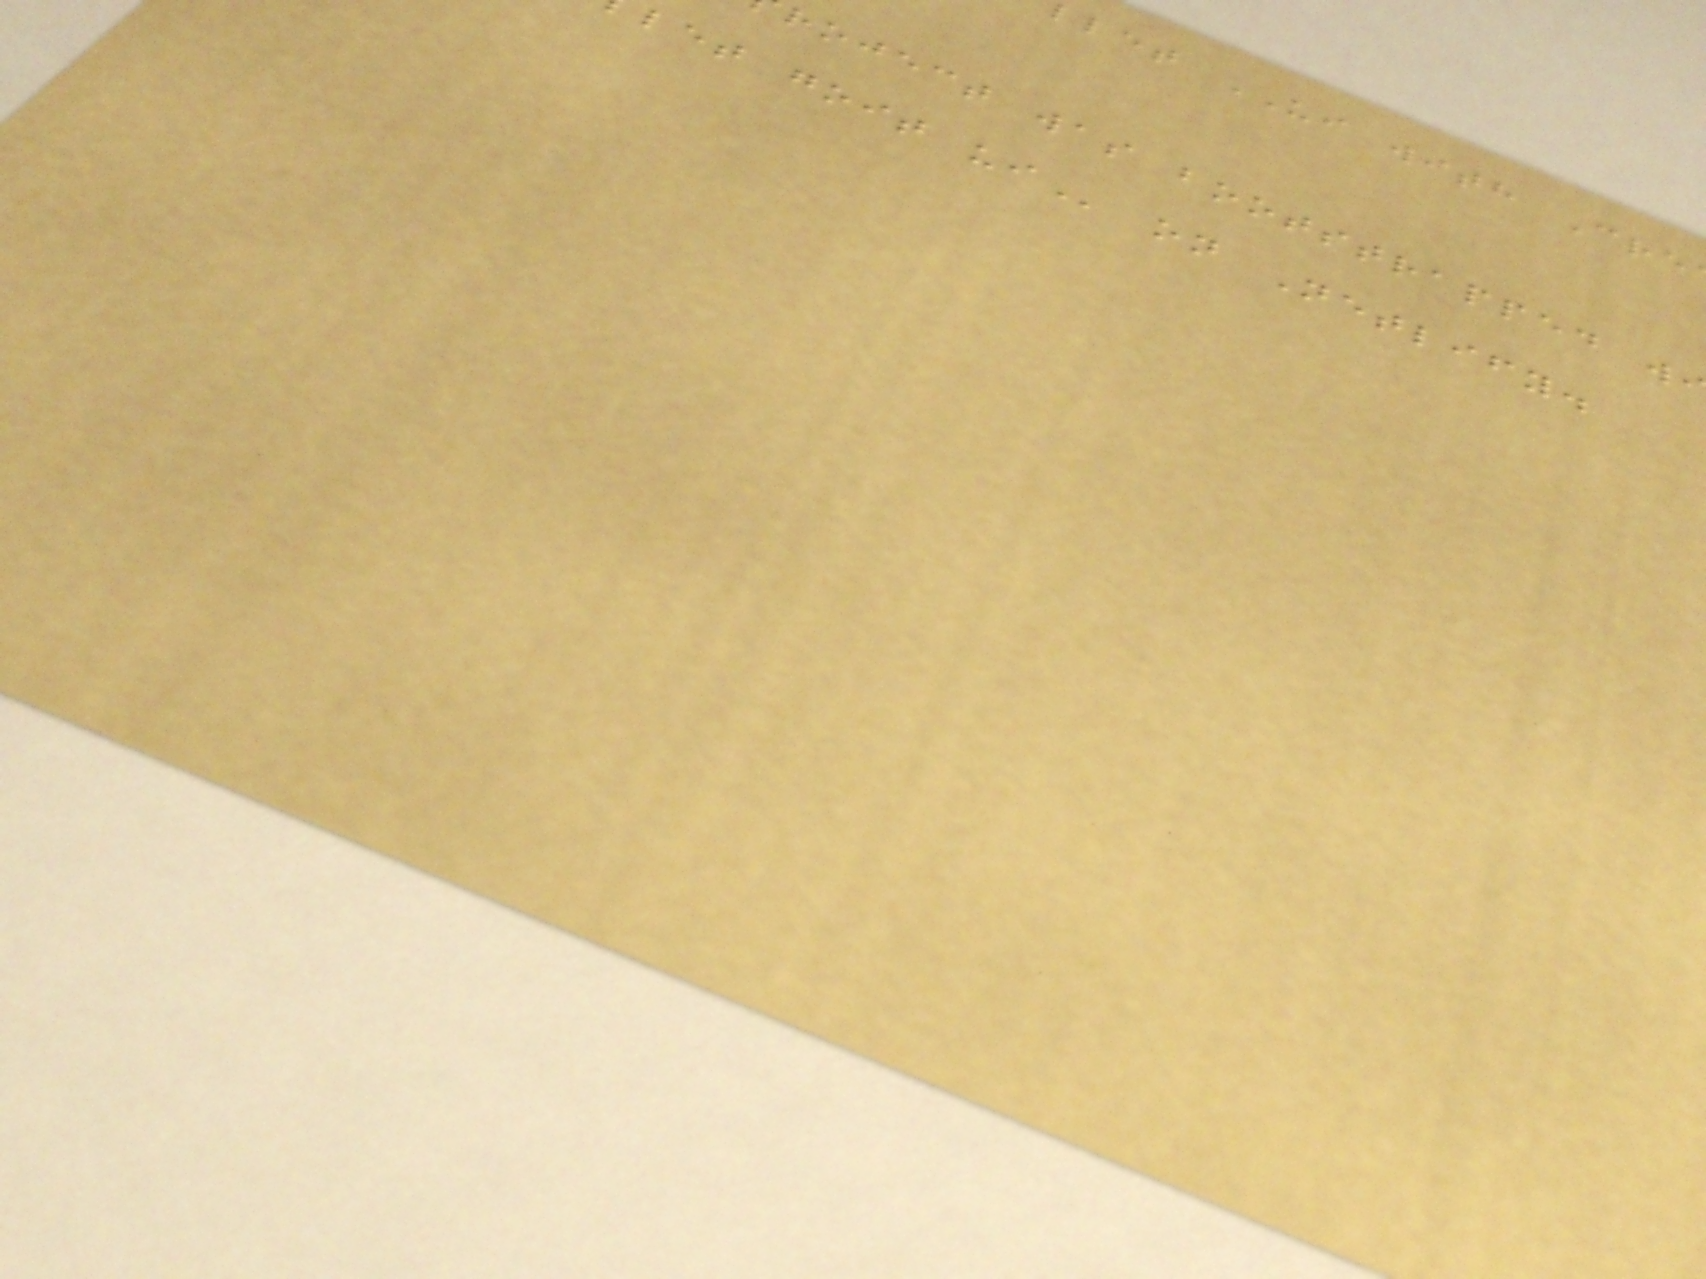llet UI with Cre
roject was bootstrapped w
let goit
